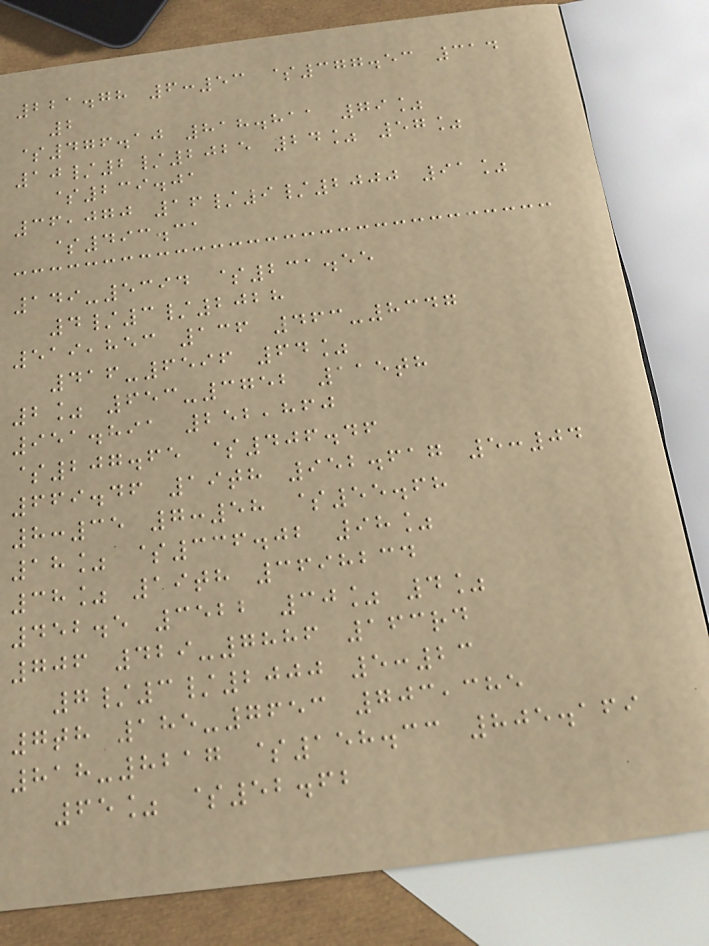221.78 6:53 $377.53 314
2
$476.10 818.811 79%
10/2/2025 24% 57%
$239.01
36,070 16/9/2000 91%
$493.31
149-5394 $231.55
4/3/2028
519,853 136 463-8347
416-6596 64%
2% 653-3752 115th
951.891 252,860
$207.65 $406.46
669.46 19th 952.617 5:04
8:35 7:58 $55.68
18% $336.02 98%
38% 19th 3698234
452.5 3522 30% 4%
706 429-7886 163rd
7/3/2000 5:23
7th 185-7653 703,385
818-8217 $158.33 805.169
65% $52.62
